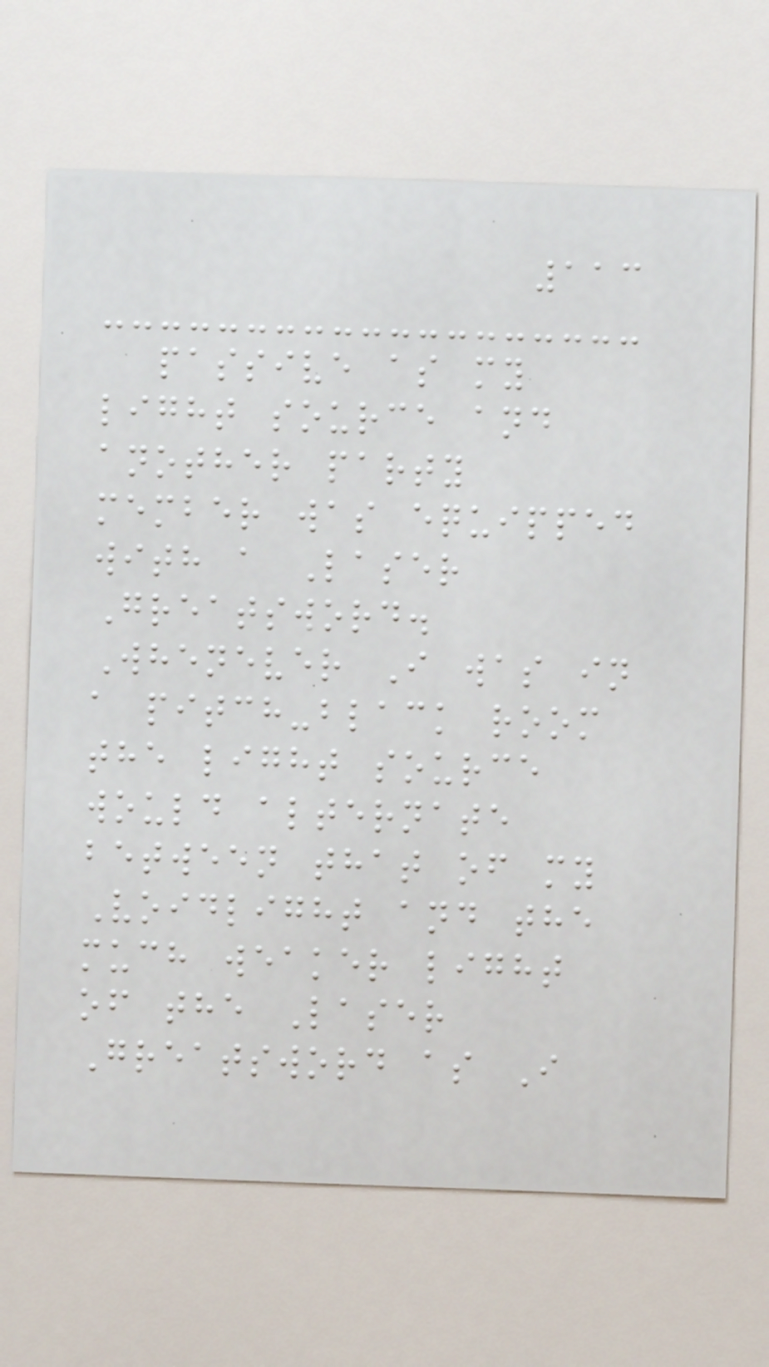113
passive as my
light source and
another party
member was equipped
with a Laser
Greatsword.
Whenever I was in
a pitch-black room
the light source
would alternate
between that of my
Voidlight and the
much weaker light
of the Laser
Greatsword as I
